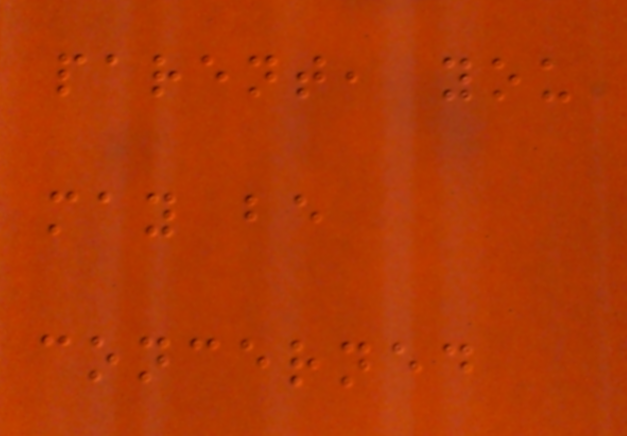parent, you
may be
concerned
